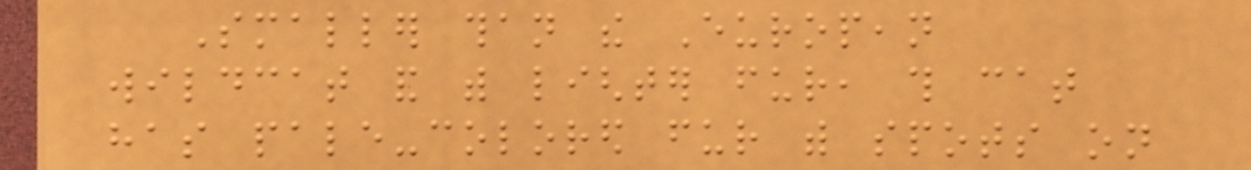Smaller than the European
wildcat and with lighter fur, this cat
has pale-colored fur with spots on
